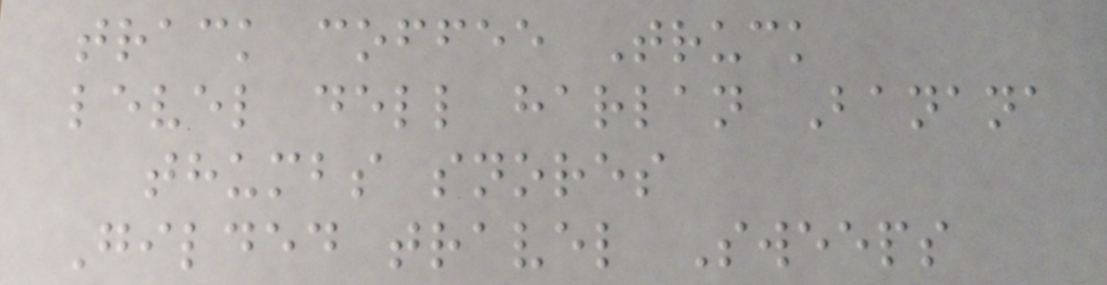track coffee Truck
level dell harlan Banana
thumbs snores
Gilded travel Sweeps
